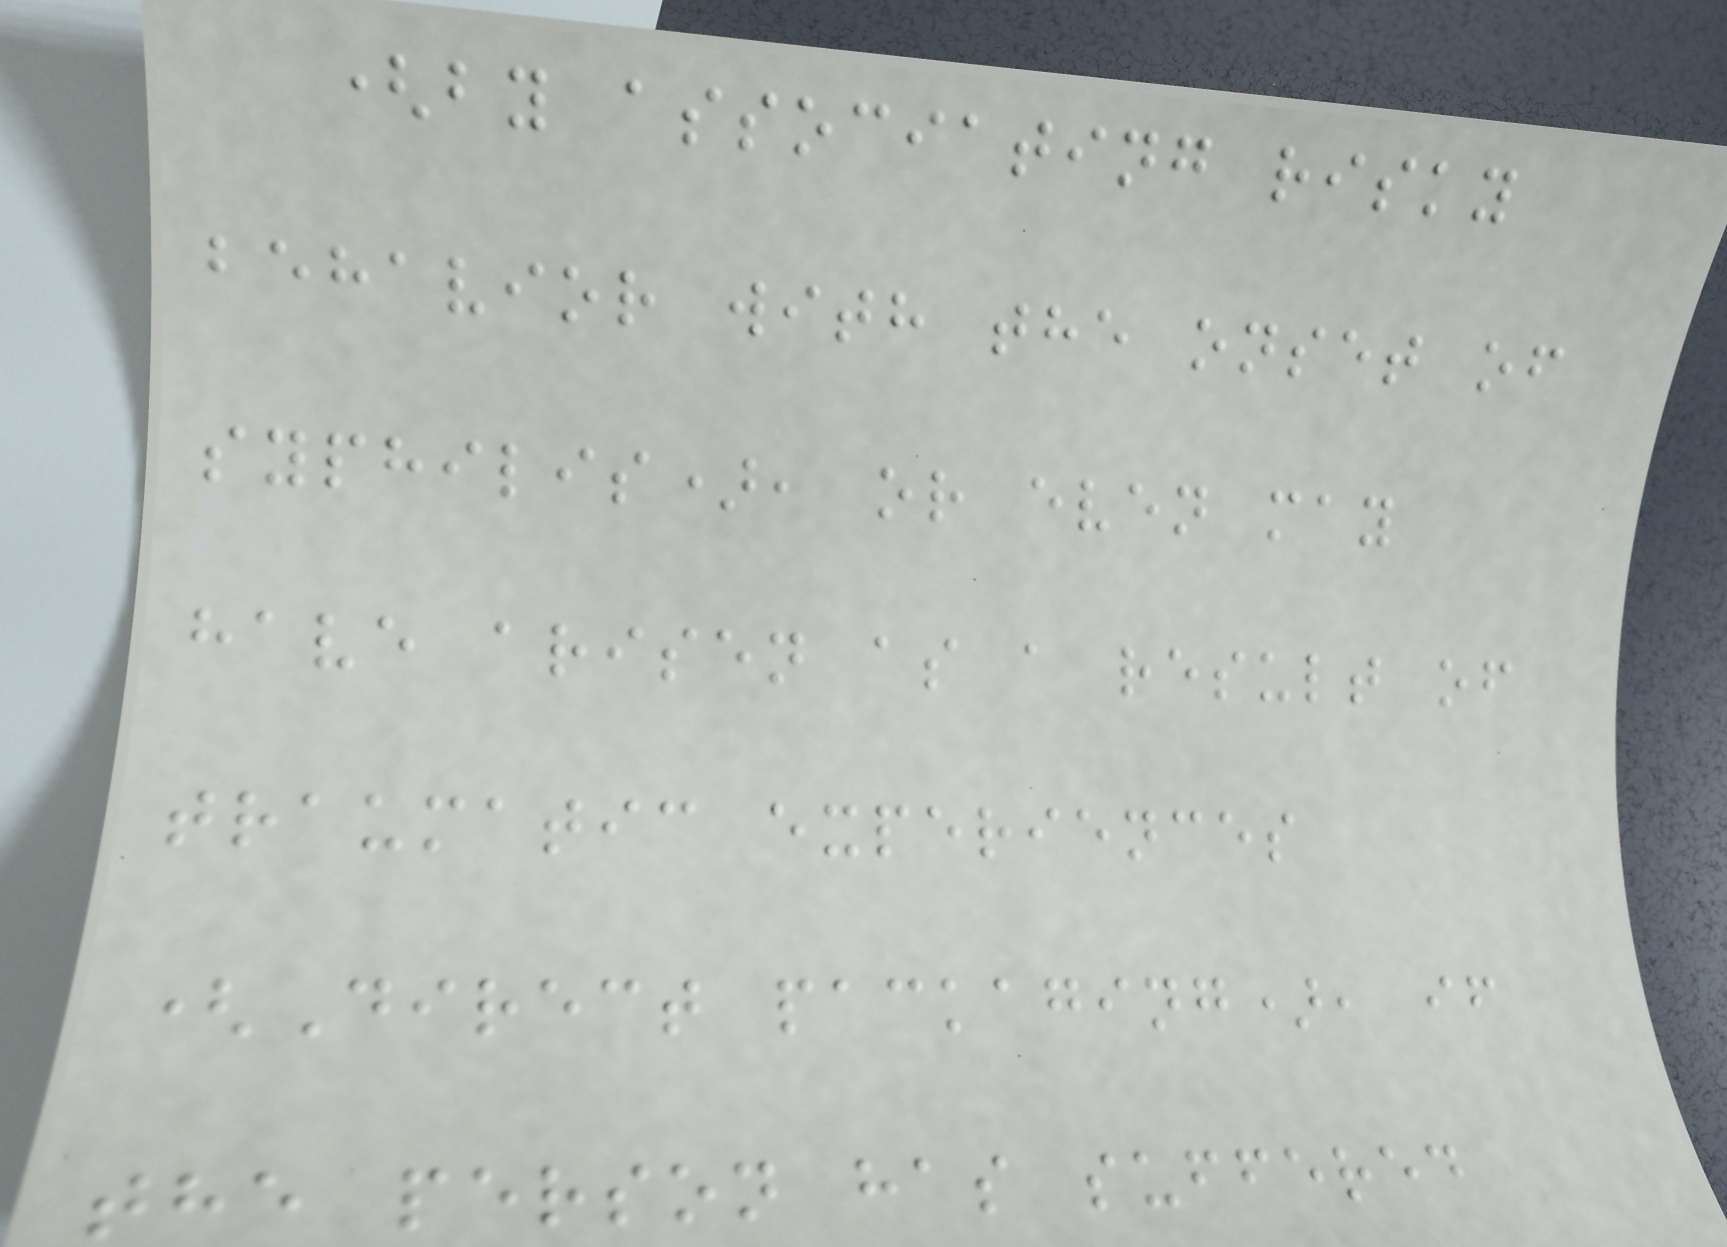(by associating risky
behavior with the onset of
syphilis), or even may
have arisen as a result of
traumatic experiences
(Direct packaging), if
the person has suffered
